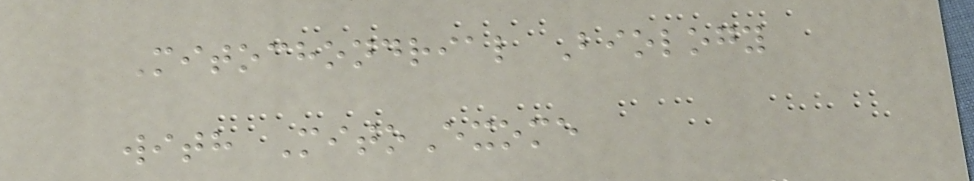Mitochondrial Biology
with MitoExome
